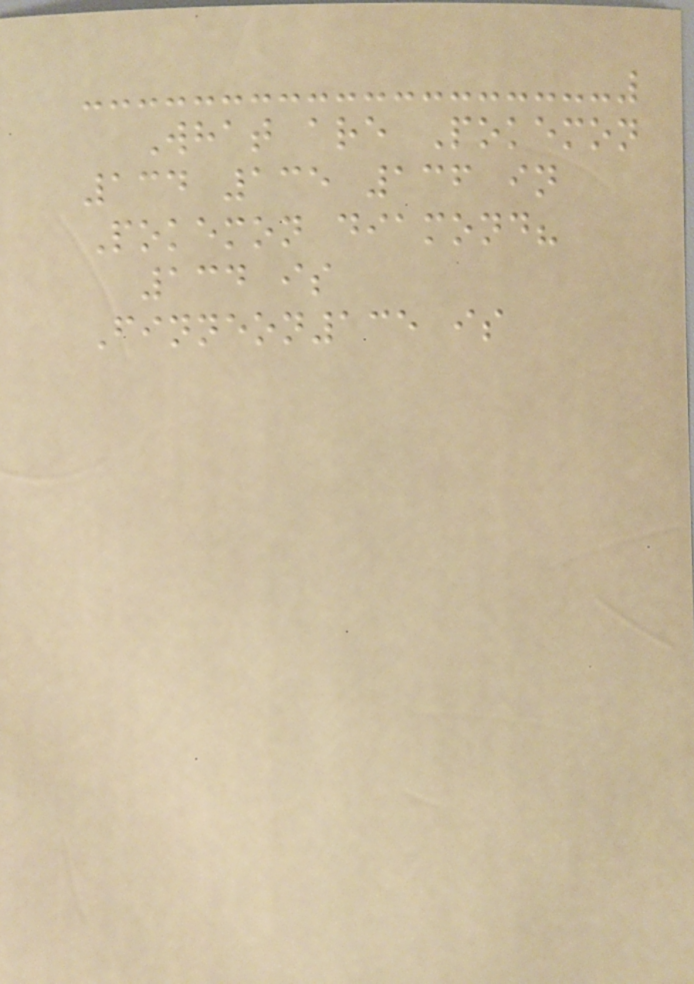What are Pokemon
134 135 136 in
Pokemon diamond?
134 is
Finneon135 is
